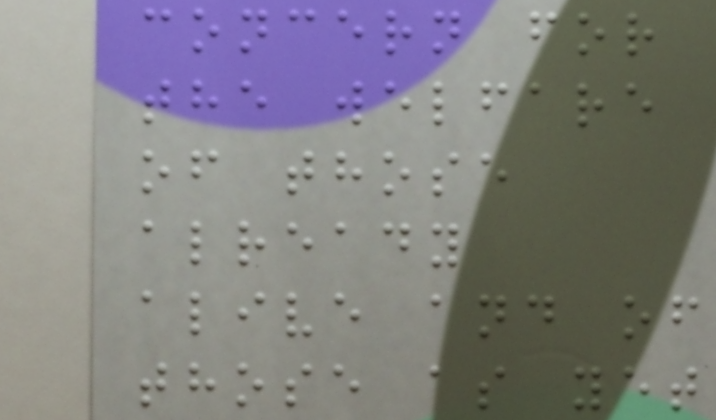concern for
the welfare
of those
already
alive and of
those as yet
